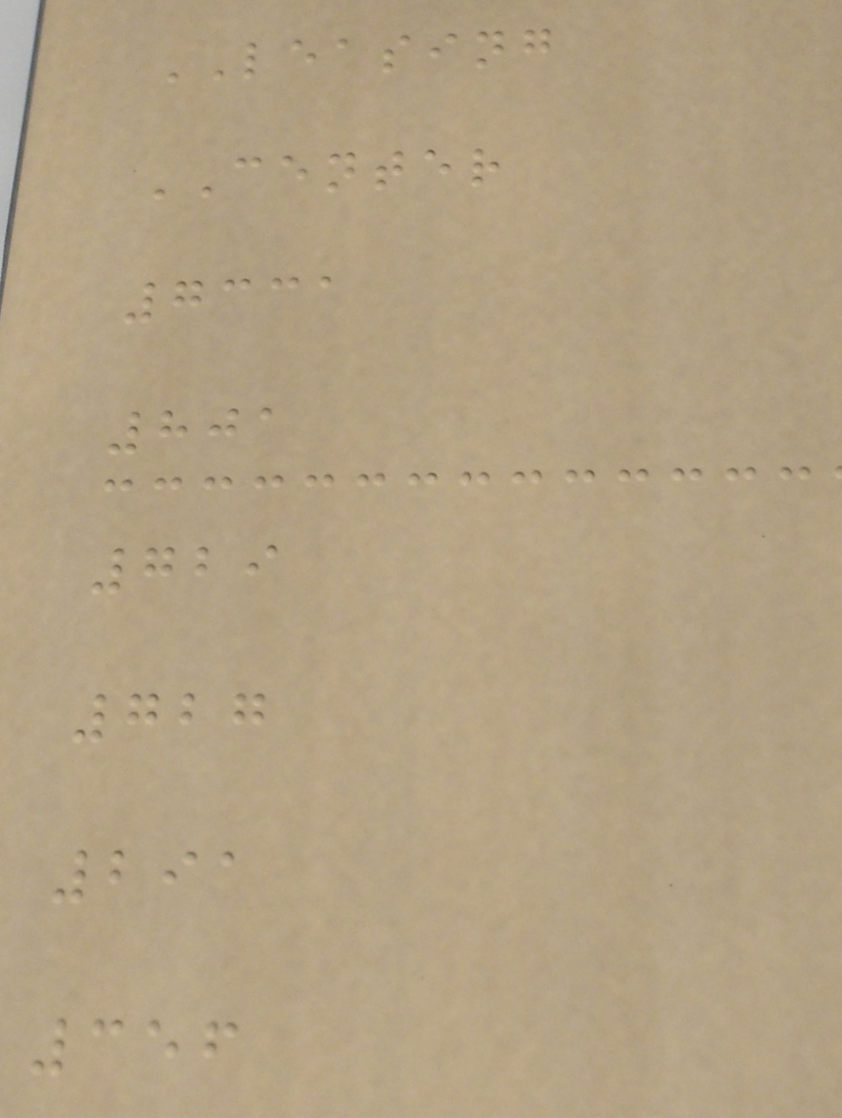LEASING
CENTER
7331
801
729
727
291
356
